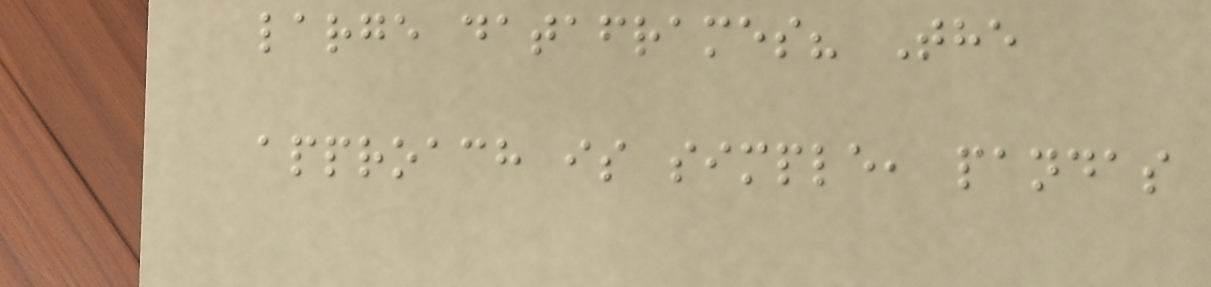large dataframes? The
approach is simple, pandas
